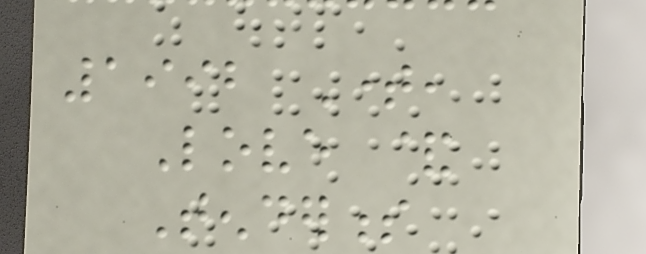1992 Time,
Love &
Tenderness
